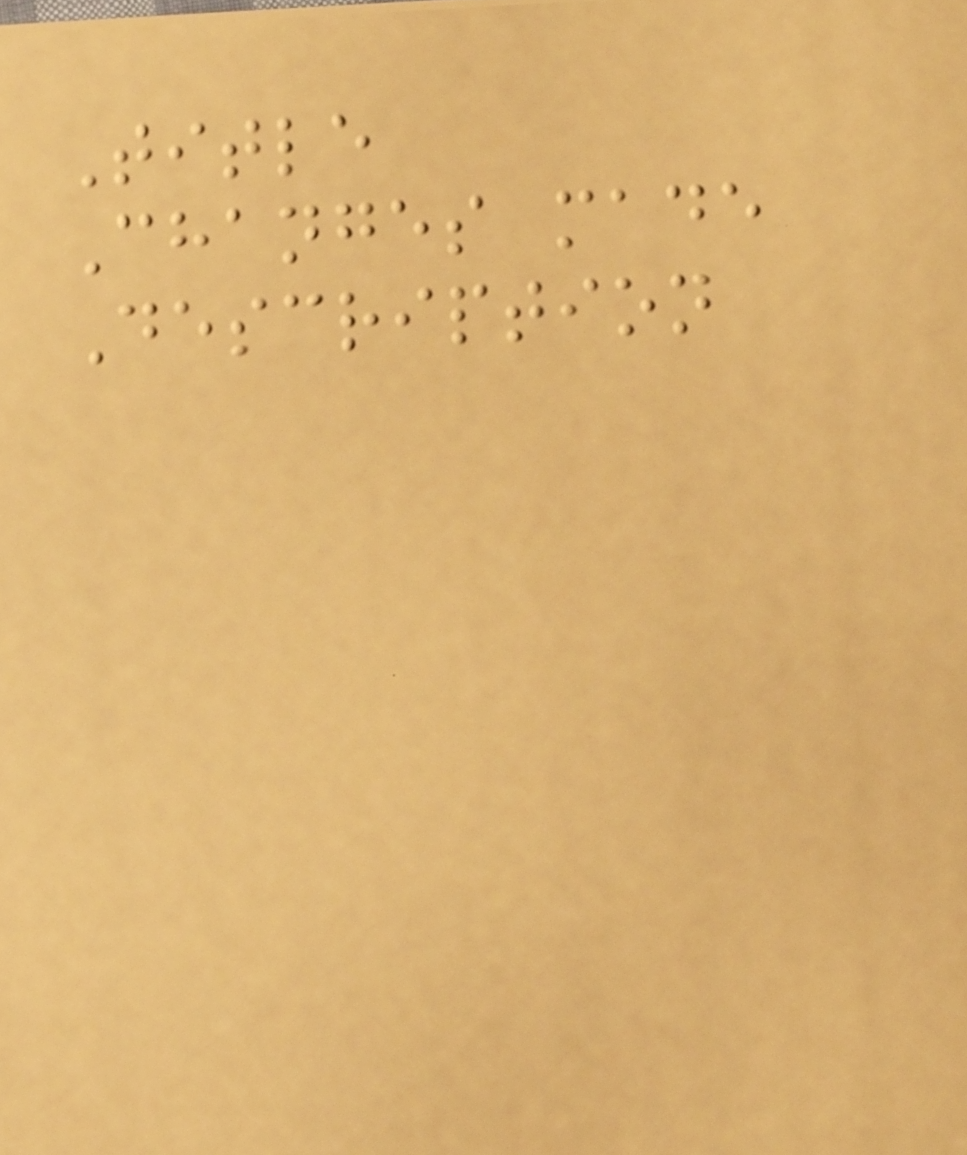Title
Changes made
Description
